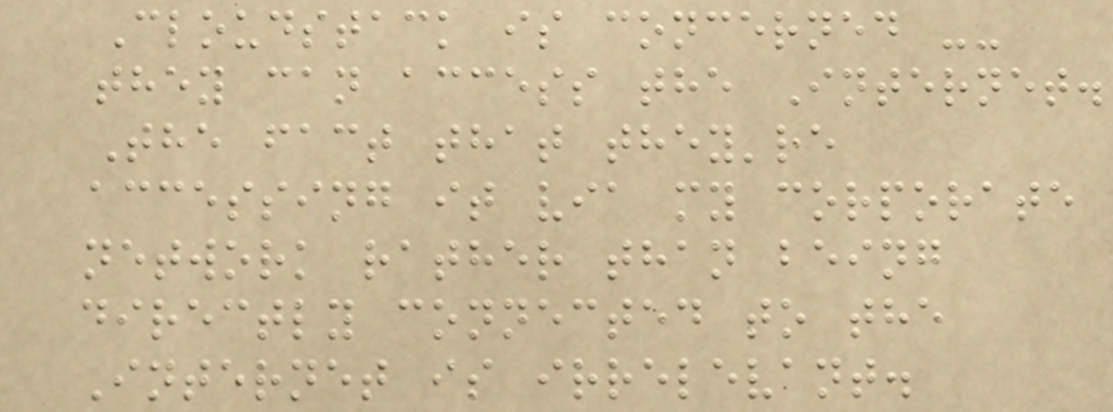Cloudstack is concerned --
they can access the Internet.
The fact that they're
accessing it via my corporate
network rather than being
directly connected to the
Internet is irrelevant.
